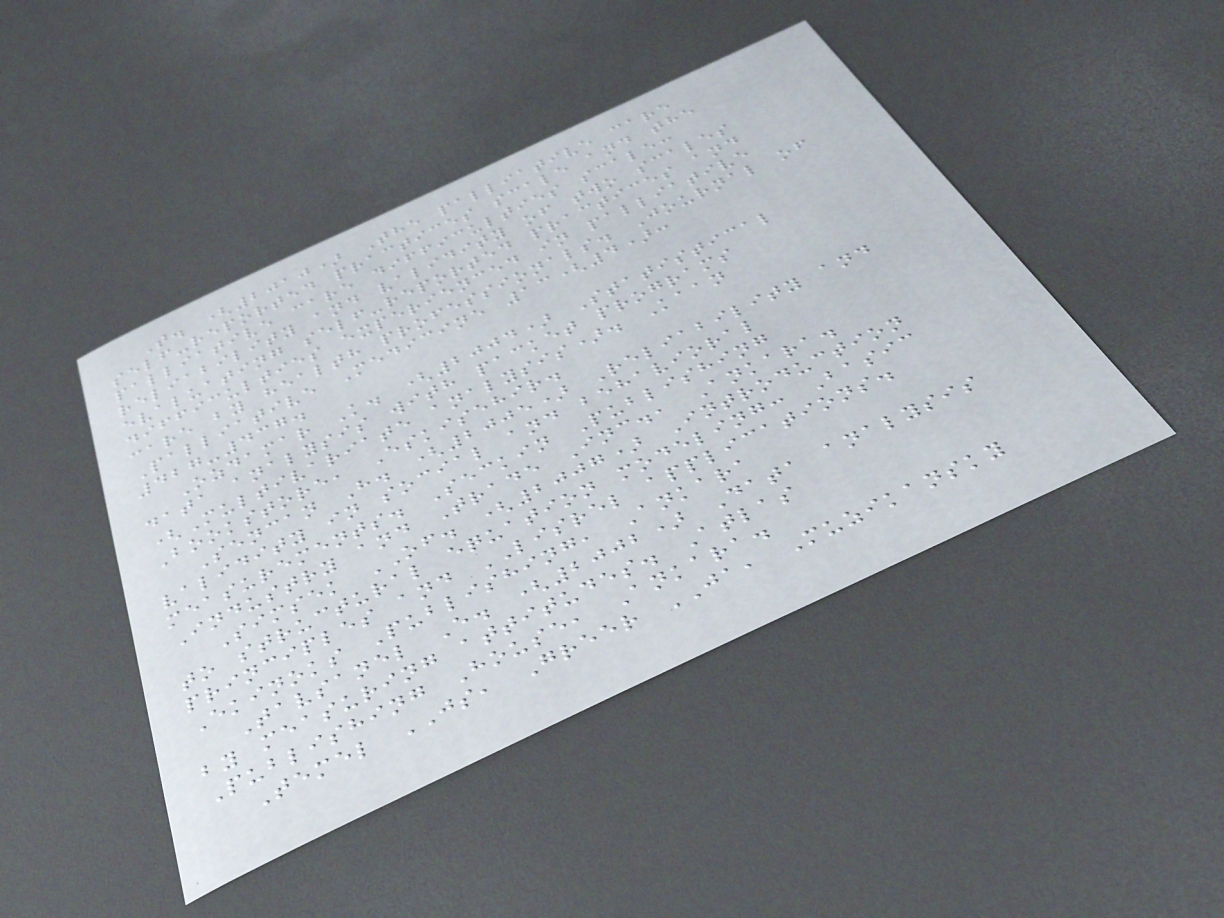T. (2010) The palliative care
self-reported practices scale and the
palliative care difficulties scale:
reliability and validity of two scales
evaluating self-reported practices and
difficulties experienced in palliative
care by health professionals. Journal of
Palliative Medicine 13(4):
427-437.
Ozdamar K. (2004) Statistical
data analysis with packet programs
(Multivariate analysis). Kaan
Bookstore, Eskisehir.
Sencan H. (2005) Reliability and
validity in social and behavioral
measurements. Seckin Publishing
Industry and Trade Inc., Ankara.
Simsek OF. (2007) Introduction
to structural equation modeling: Basic
principles and LISREL applications.
Ekinoks Publishing, Ankara
Tavsanel E. (2002) Data analysis
by measuring attitudes. Atlas
Publishing House, Ankara.
Temel JS, Greer JA, Muzikansky
